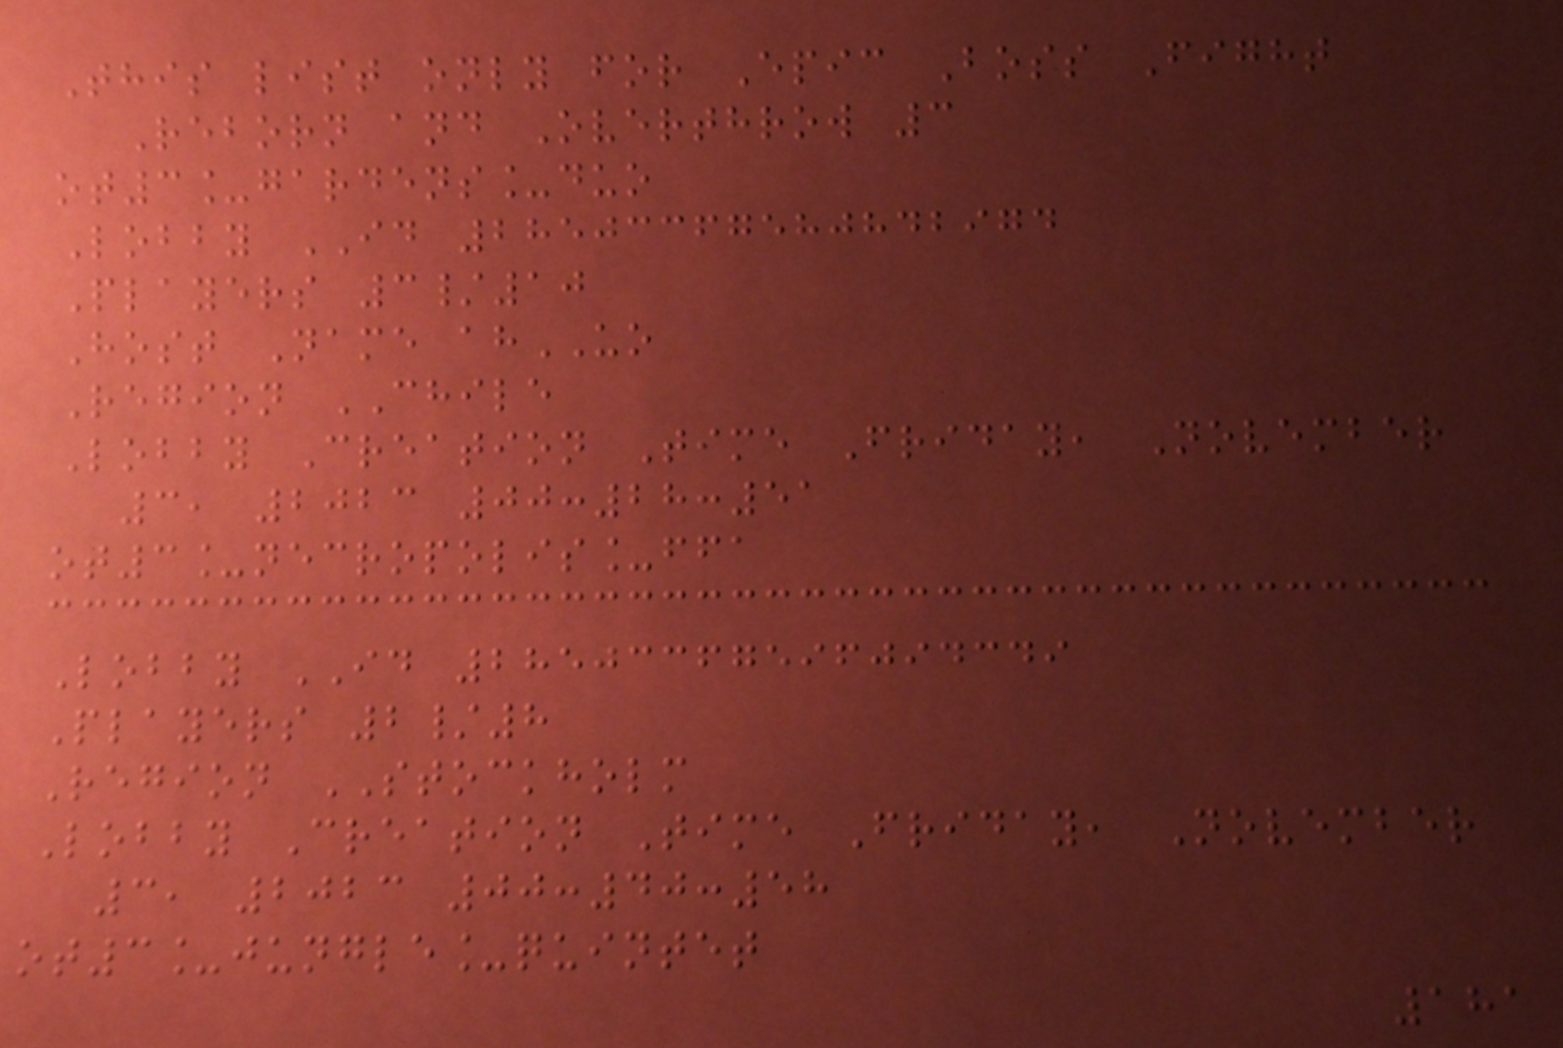This list only for Epic Boss Fight
Reborn and Overthrow 3
ot3_gardens_duo
Lobby ID 28503367580842974
Players 3/10
Host Name ahUO
Region CHILE
Lobby Creation Time Friday, November
3, 2023 00:28:51
ot3_necropolis_ffa
Lobby ID 28503367596094349
Players 2/8
Region STOCKHOLM
Lobby Creation Time Friday, November
3, 2023 00:40:58
ot3_jungle_quintet
181
